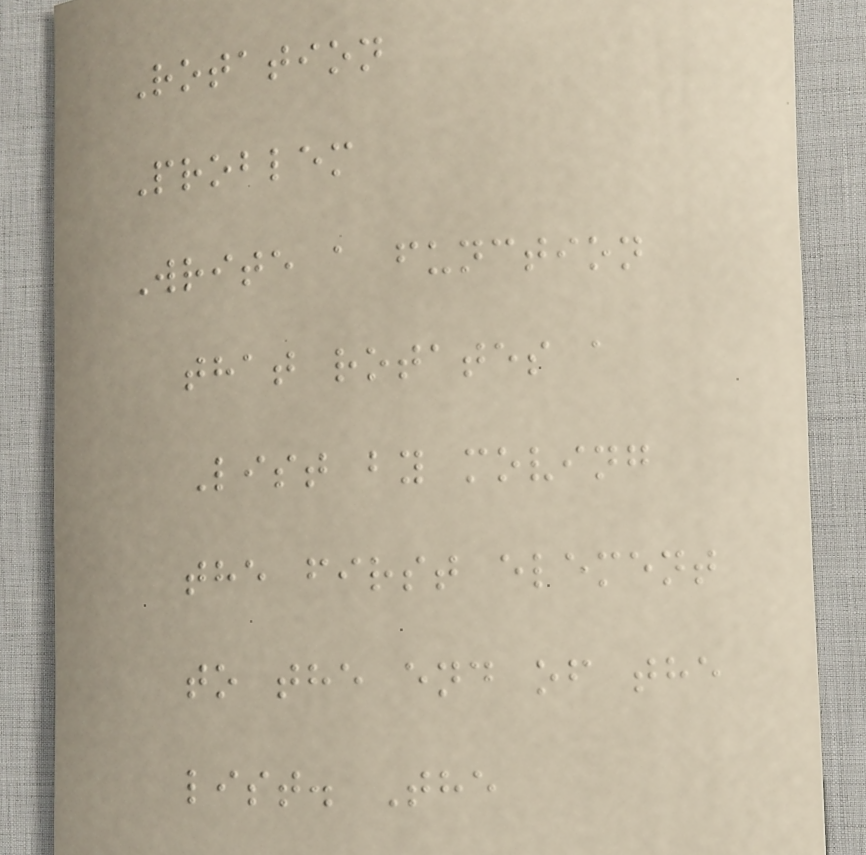Rotation
Problem
Write a function
that rotates a
List by moving
the first element
to the end of the
list. The
